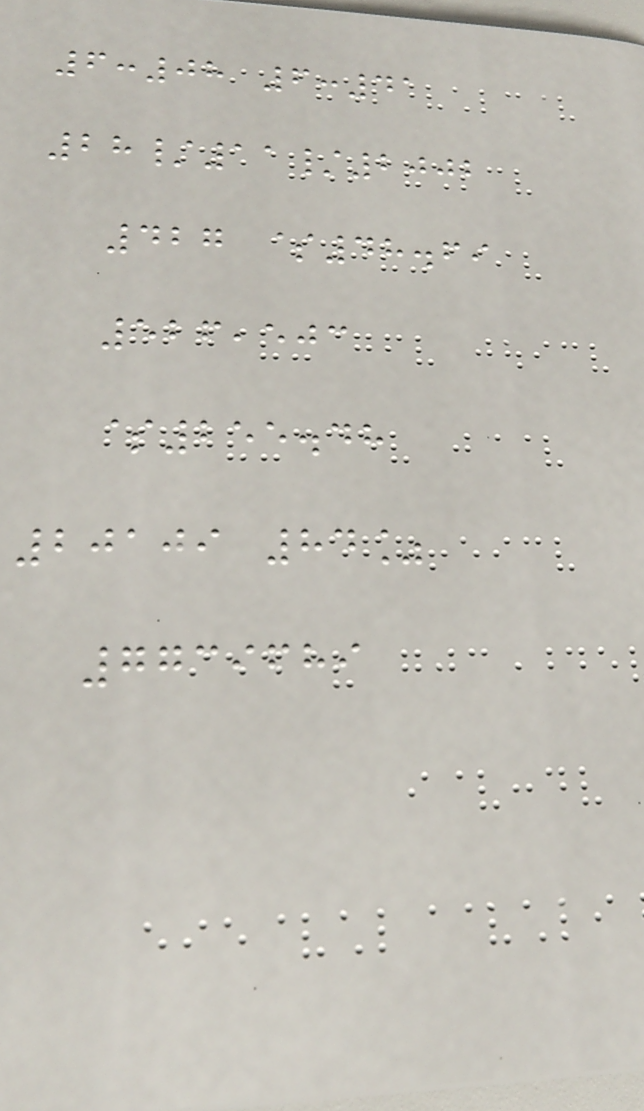6:08 6:41
28/11/2002
427 $48.69
526,503
$255.48
20109 84%
7739689
